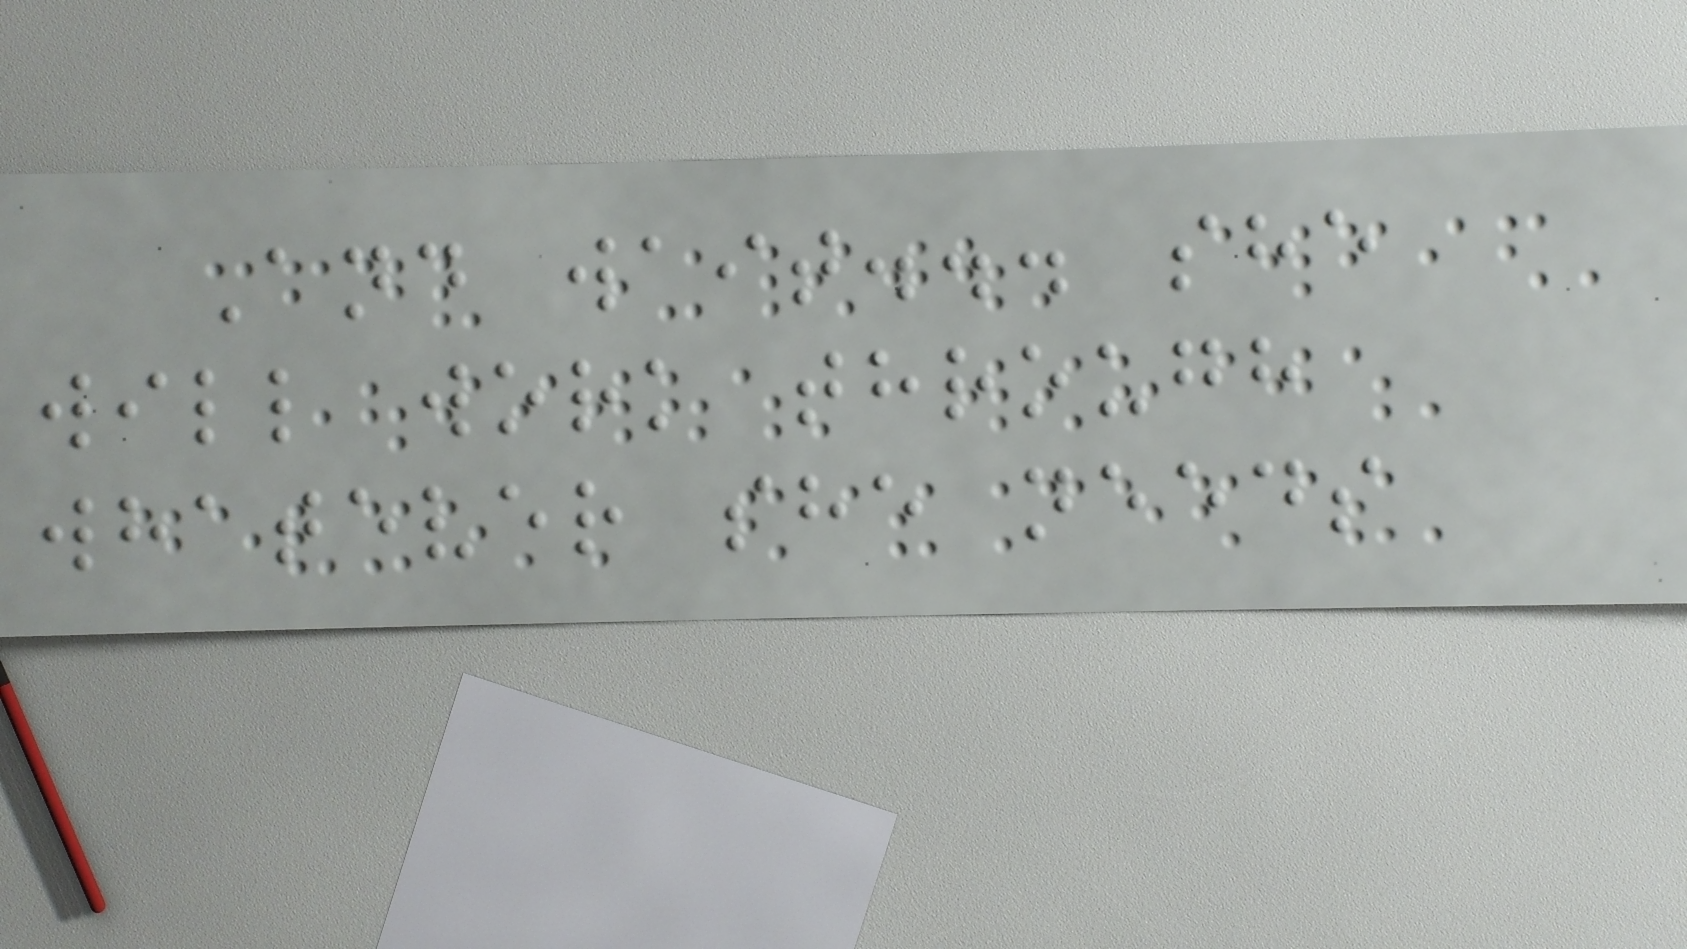And wait... she
will work through
whatever she needs
